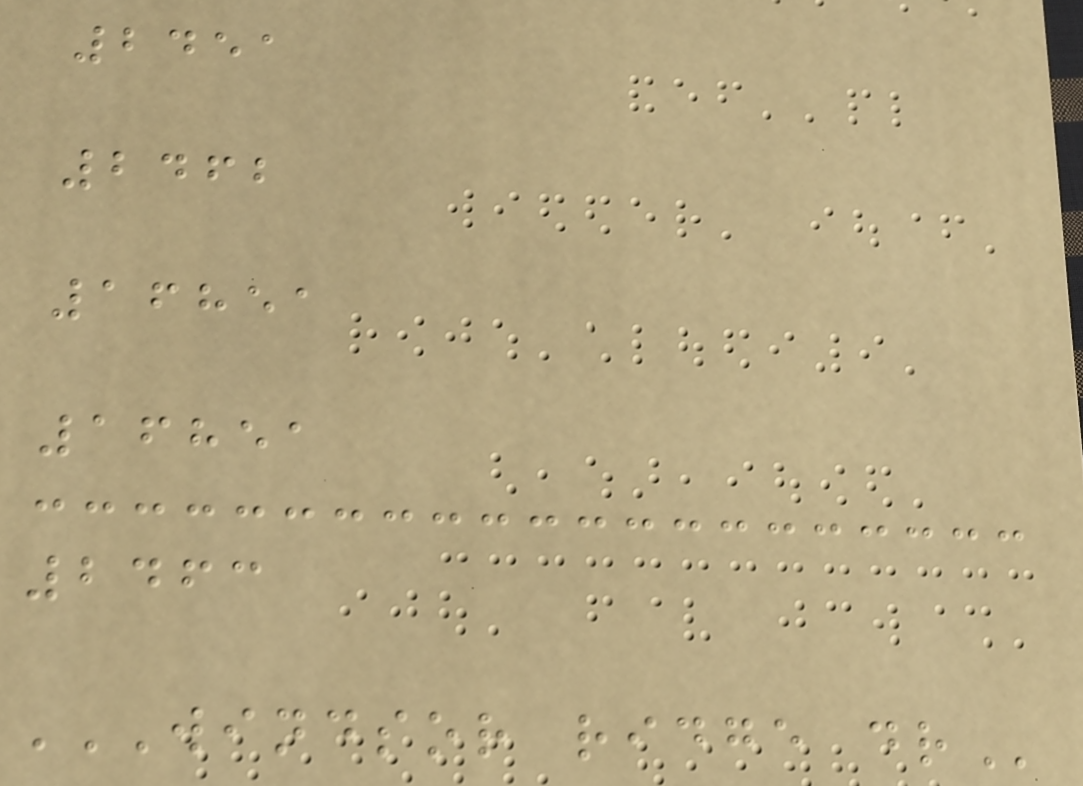2451
2462
16851
16851
2463
WINDSOR RIDGE DR
